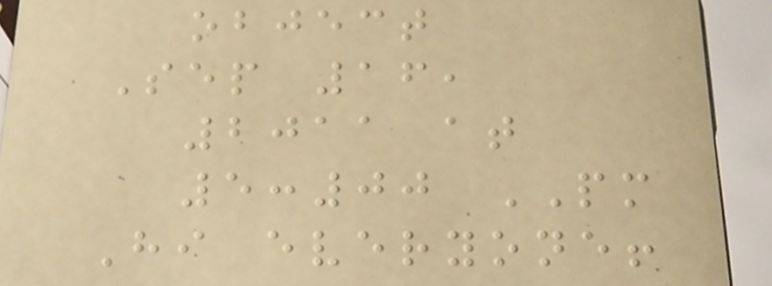object
Sep 16,
2011 at
5:00 PM
Hi everyone!
